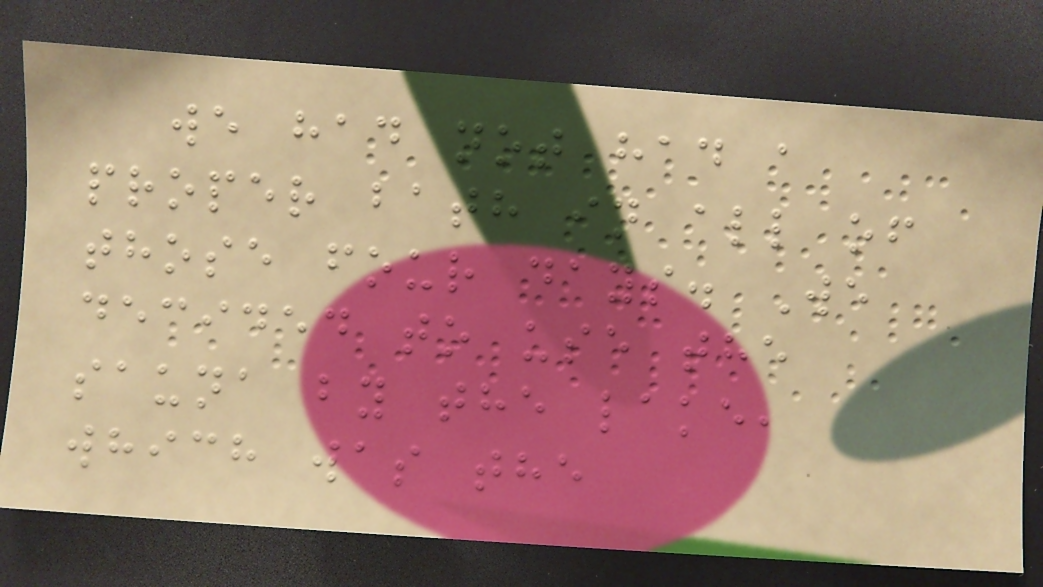we had not had a
proper bath in all of
those four days. We
decided to use the
sauna by the lake,
which was the
